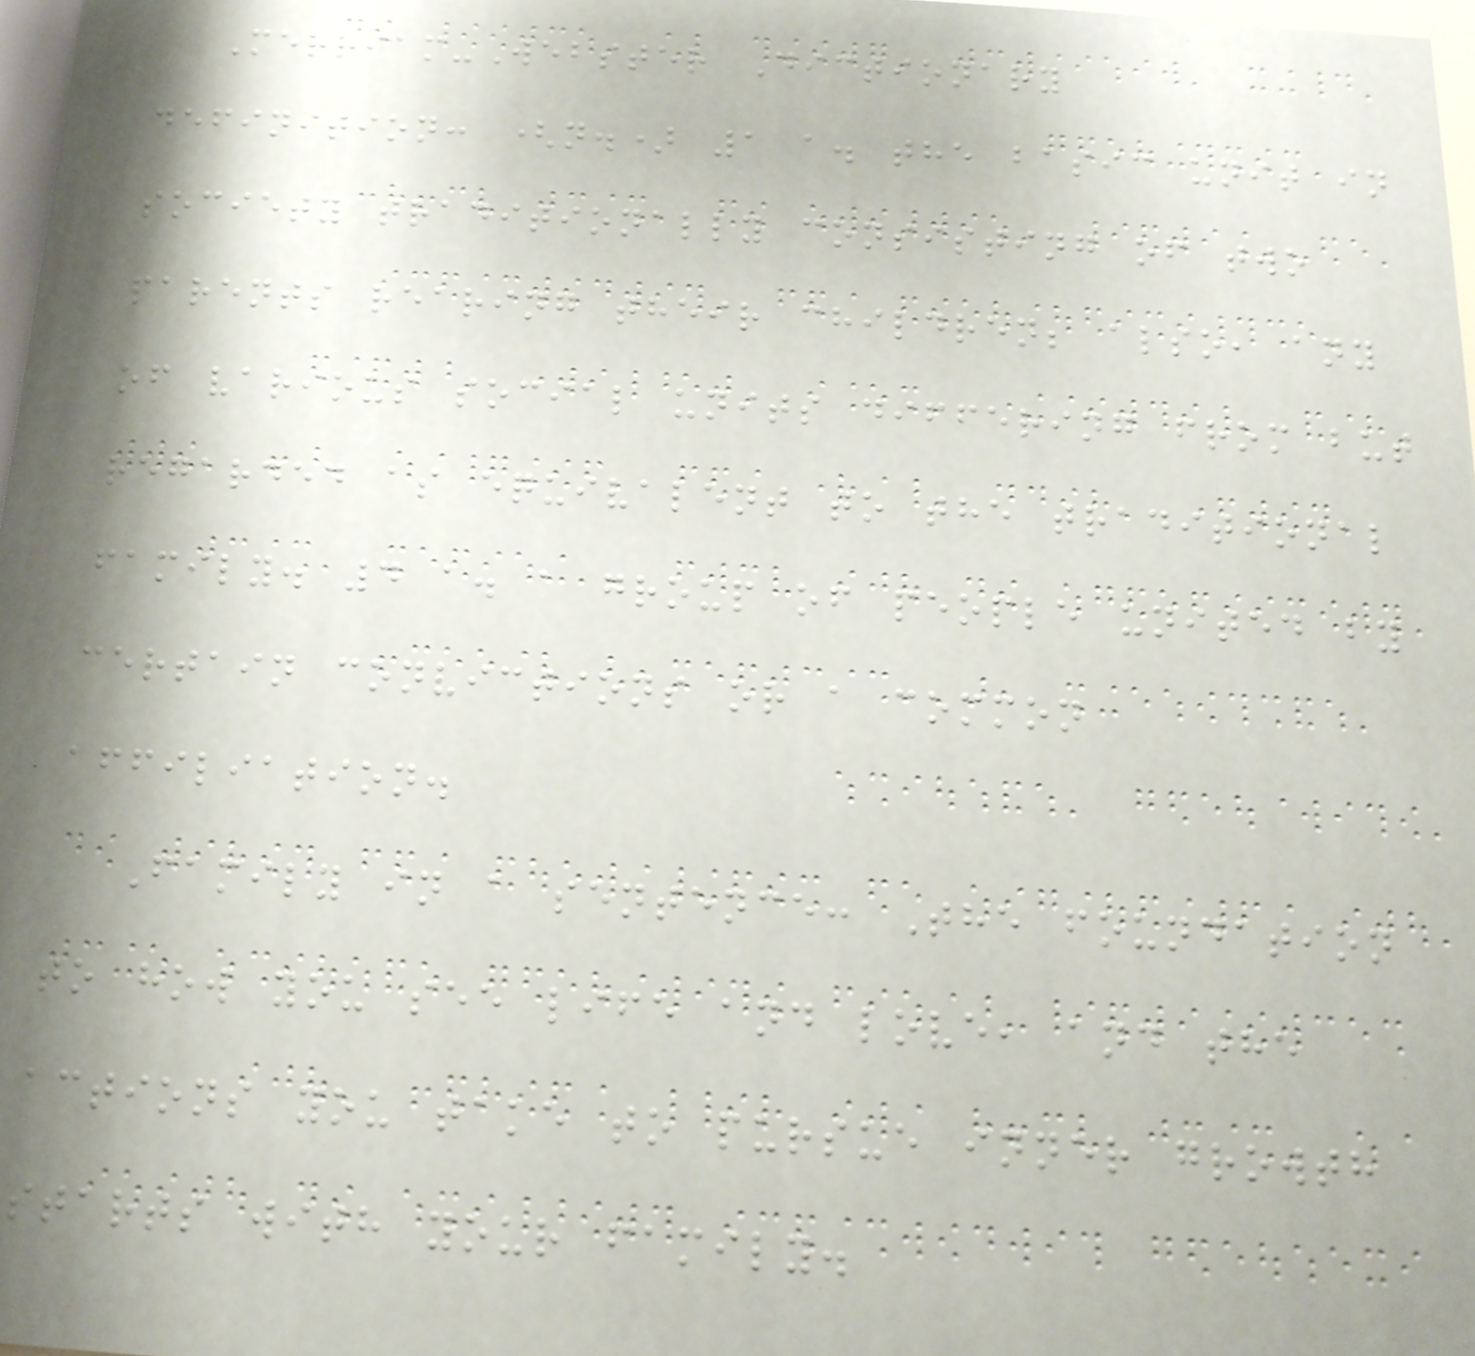Merriam-Webster Dictionary
definition: (n.) 1 a. the basic unit in
society traditionally consisting of two
parents rearing their children; also, any
of various social units differing from but
regarded as equivalent to the traditional
family. 4 a. a group of people united by
certain convictions or a common
affiliation.
Family in a sentence: The foundation
to how you see life and love, and the
actions you take to pursue inner growth
starts with your family.
